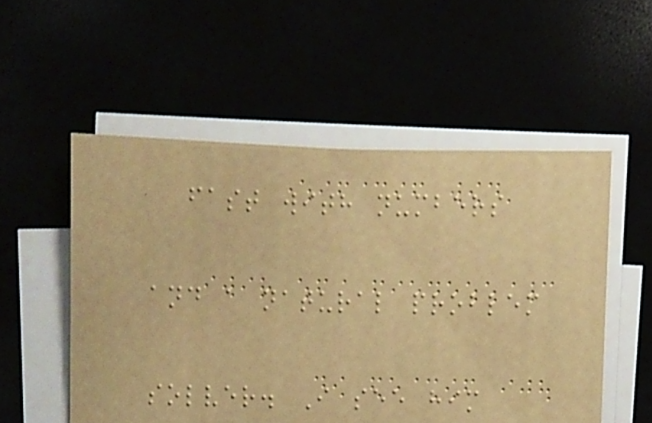fast with numbers
and a natural problem
solver. I see him
